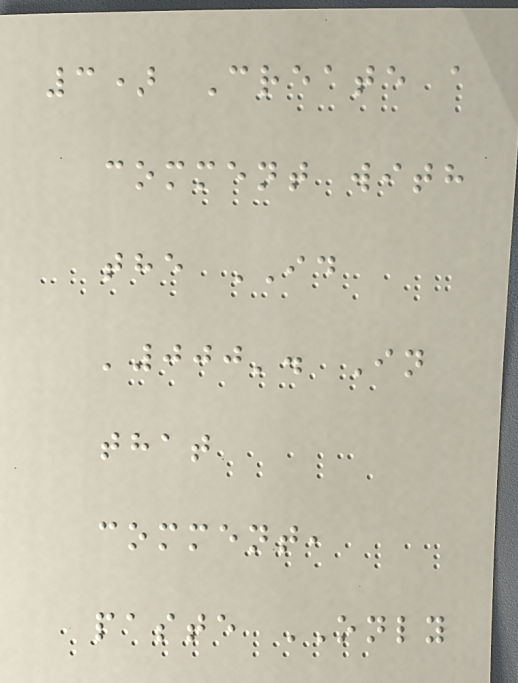3) Create a
comment with
the ID
'000'. In
that
comment,
paste ONLY
